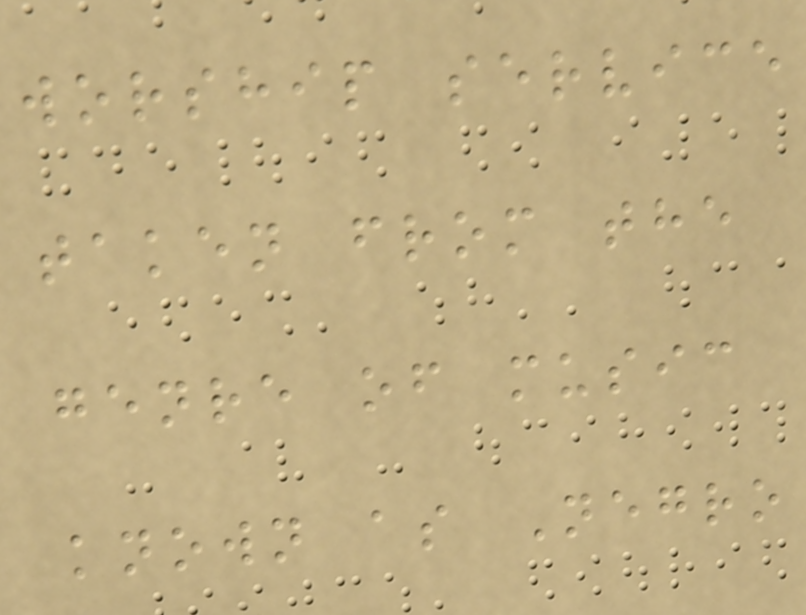worship service
taken from the
genre of music
known as Negro
